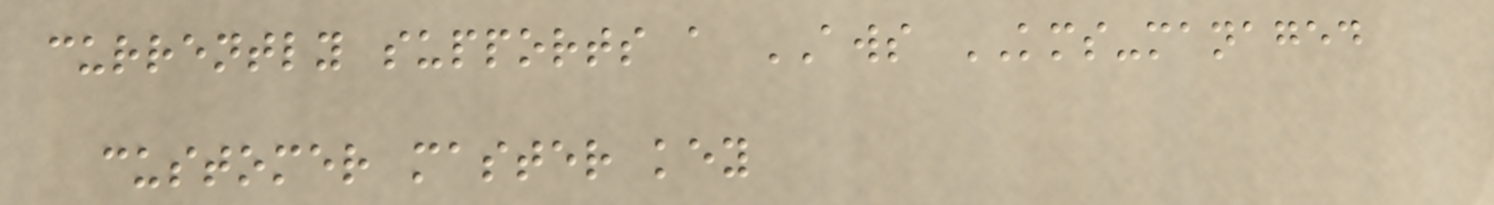currently supports a AWS KMS-managed
customer master key
